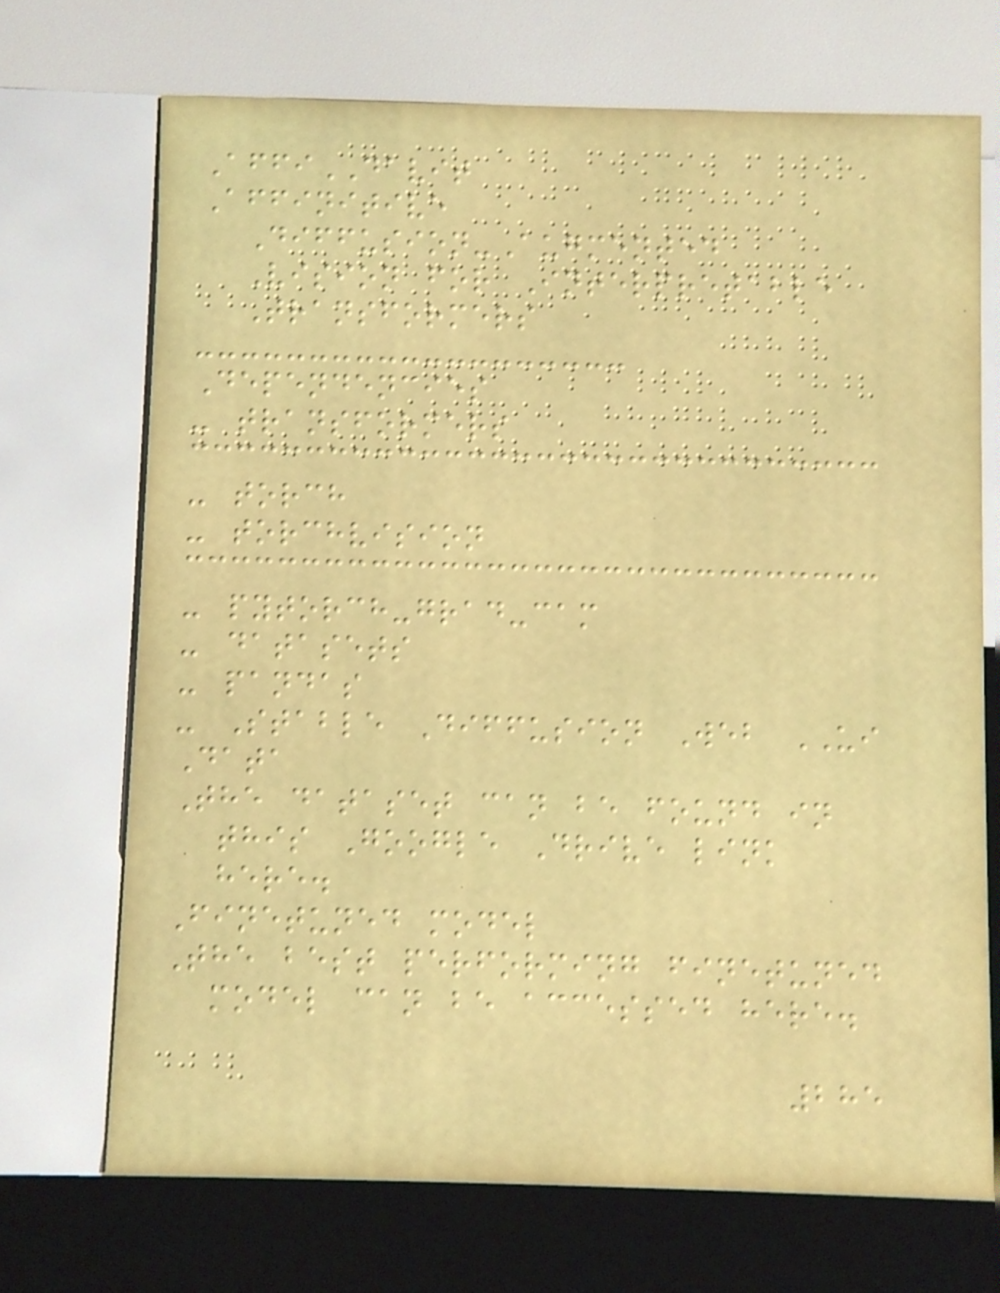AffiDAVIT
Affinitive
Diffusion-Augmented
Vision for Interpretable
Transformers
Dependencies
- transformers
- torch
- torchvision
- pytorch-grad-cam
- datasets
- pandas
- Stable Diffusion Web UI
Data
The dataset can be found in
this Google Drive link
here.
Finetuned model
The best performing finetuned
model can be accessed here.
285
